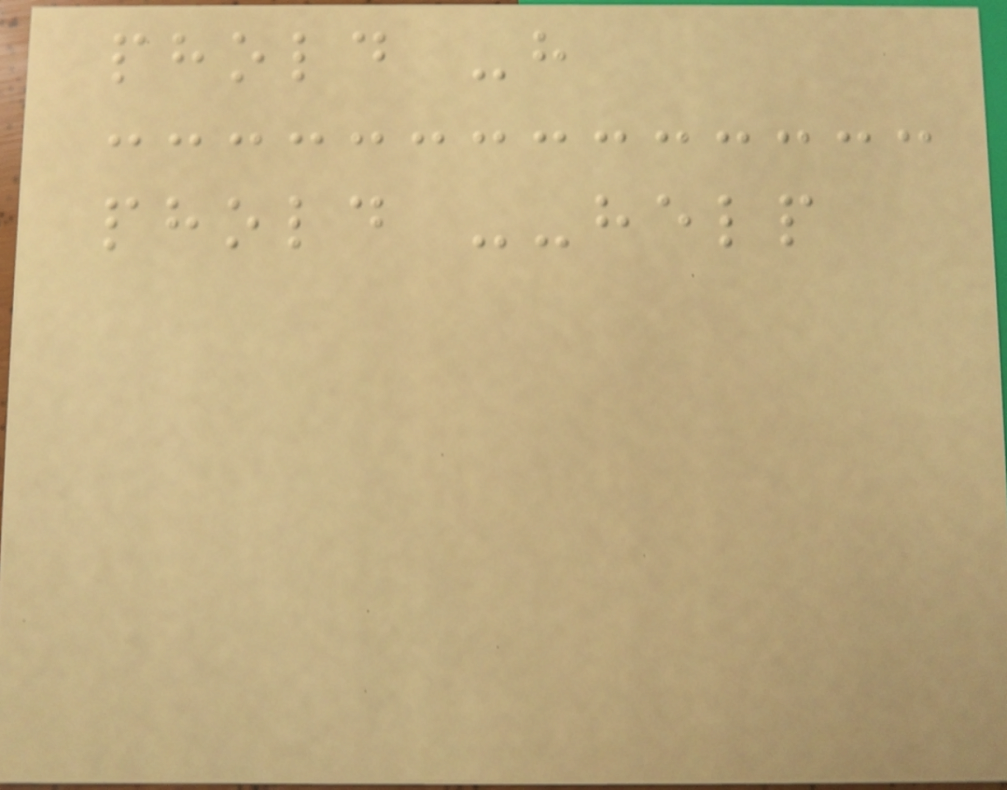phold -h
phold --help
